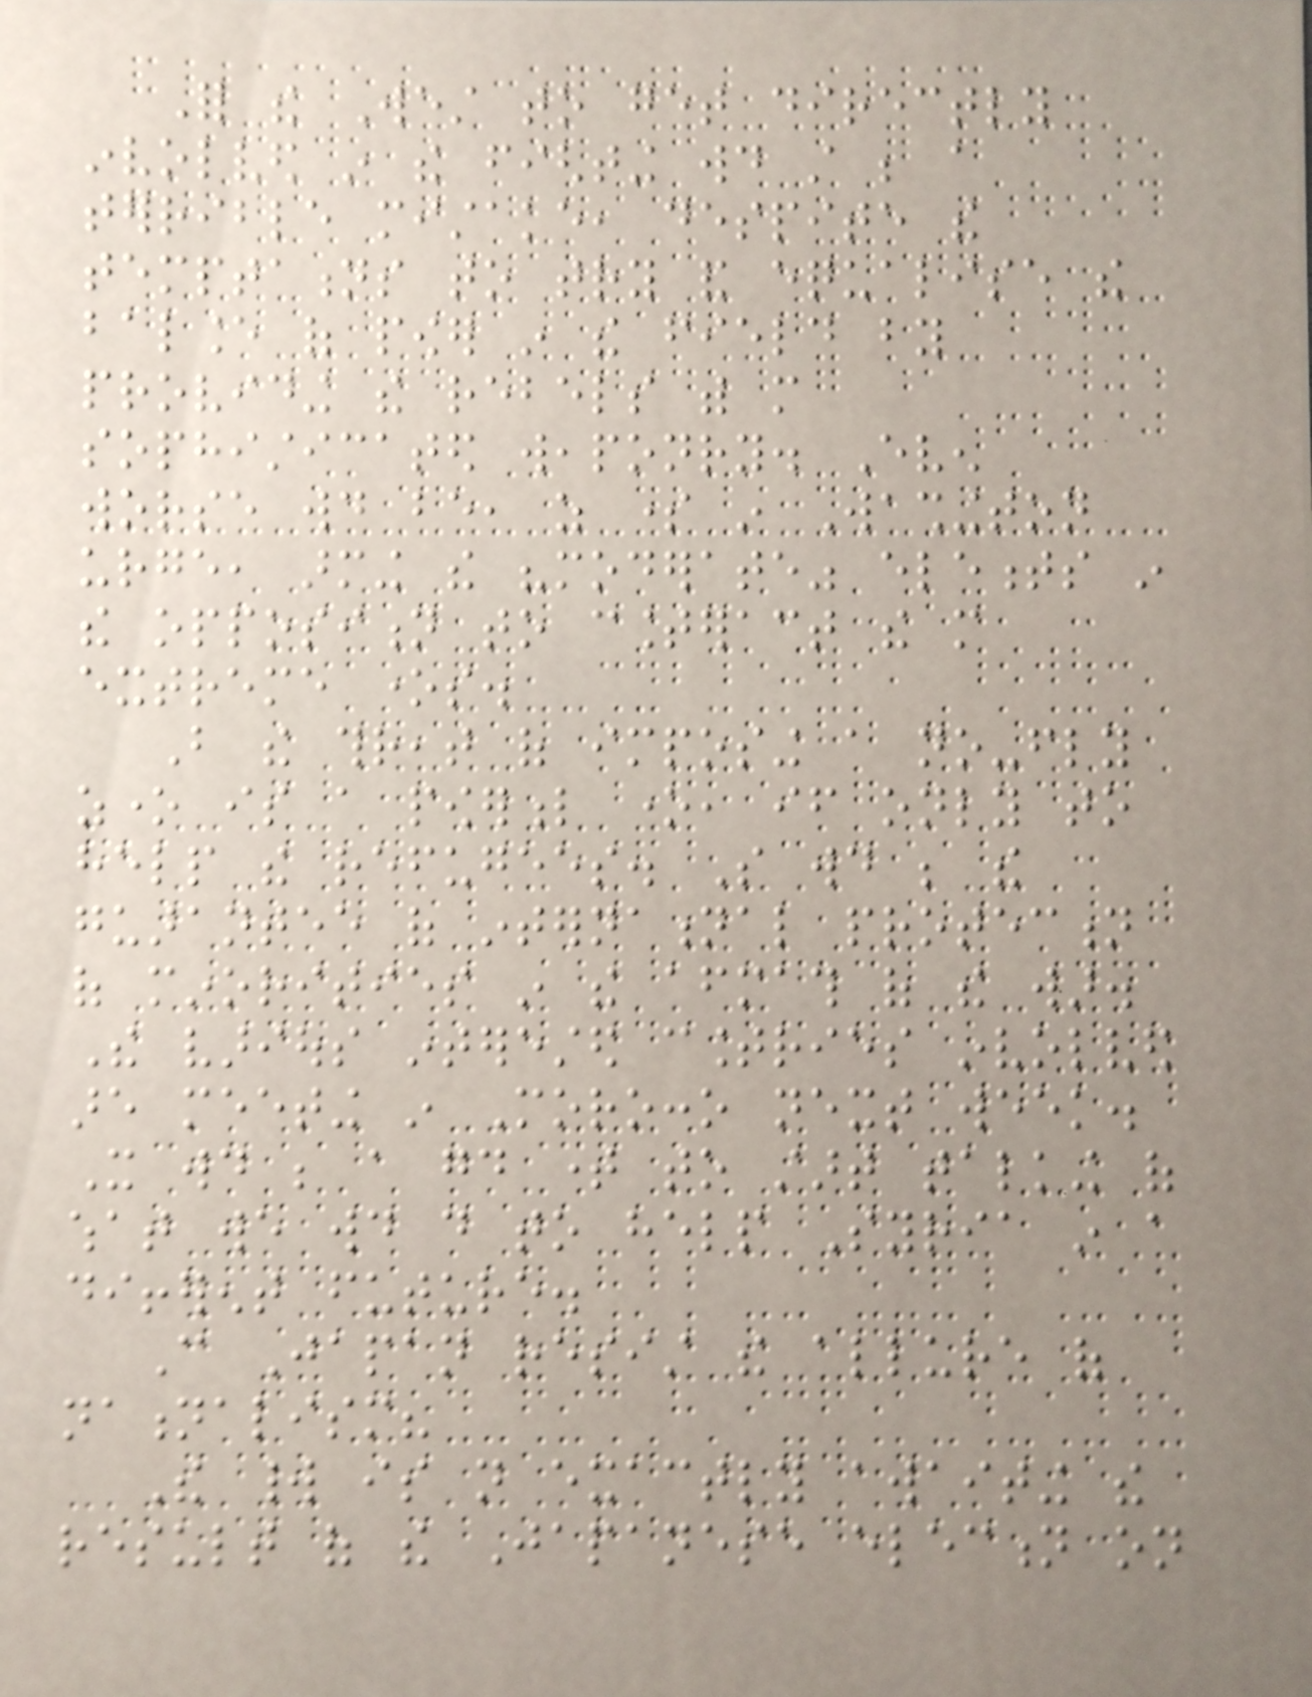For the West to get directly
involved in the fighting would still be a
terrible mistake, despite the
temptations to try and equalise the
balance of power in the field by
providing the rebels with more
sophisticated weaponry. Even
worse would be, as some in Washington
urge, arming the "moderate" elements in
the opposition to counteract the more
extreme ones.
But the threat of imposing a no-fly
zone is a powerful one, if only to
help the refugees. So would be the
guarantee of international protection
of minorities in the aftermath of the war.
The various interested countries involved
are meeting in Morocco next week.
It would be a good time to start talking of
what we would do to help Syria in a
different future.
Can Japan resist the allure of
nationalism?
The world is not exactly awaiting the
result of the Japanese election on
